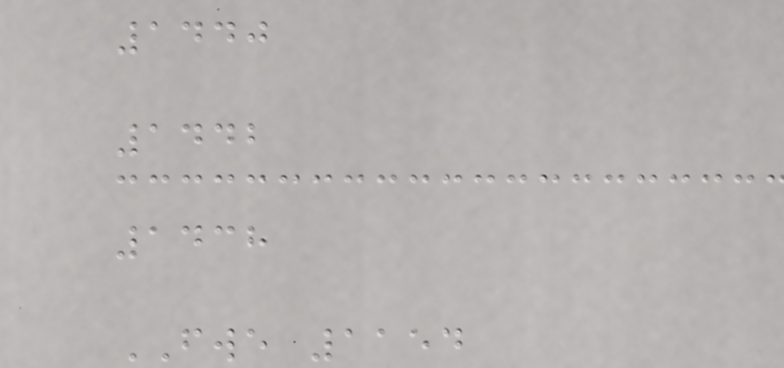1440
1442
1438
FWE 1154
